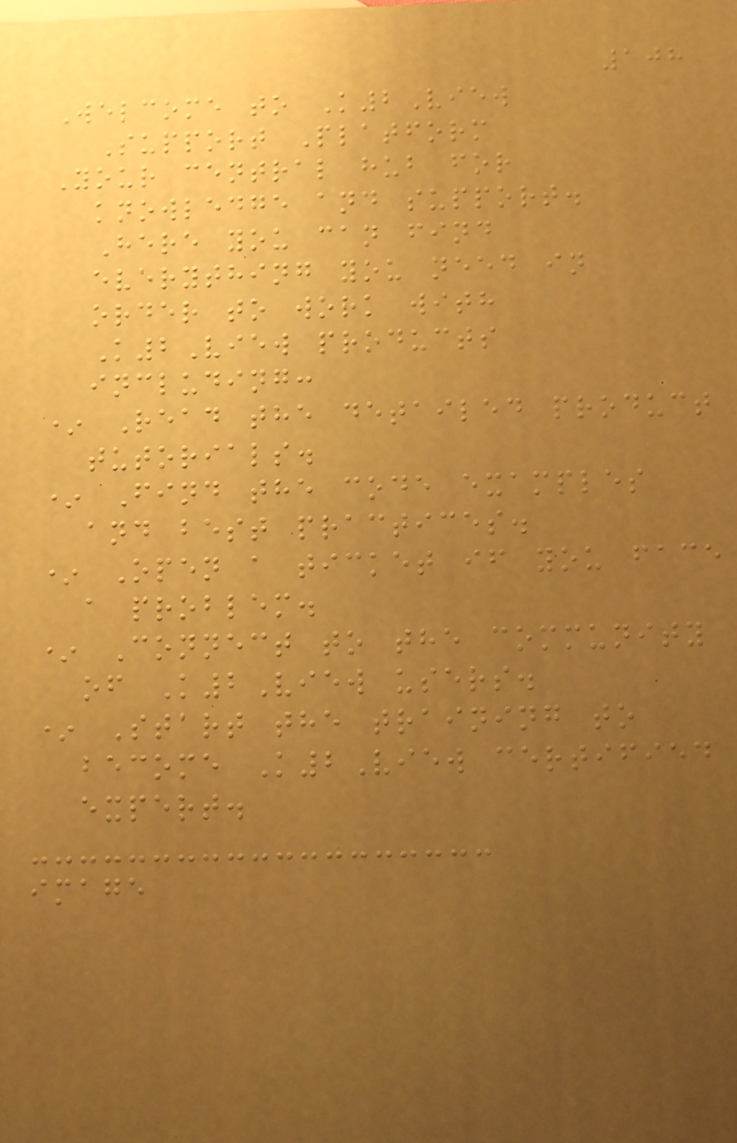108
Welcome to K2View
Support Platform
Your central hub for
knowledge and support.
Here you can find
everything you need in
order to work with
K2View products
including:
* Read the detailed product
tutorials.
* Find the code examples
and best practices.
* Open a ticket if you face
a problem.
* Connect to the community
of K2View users.
* Start the training to
become K2View certified
expert.
image
